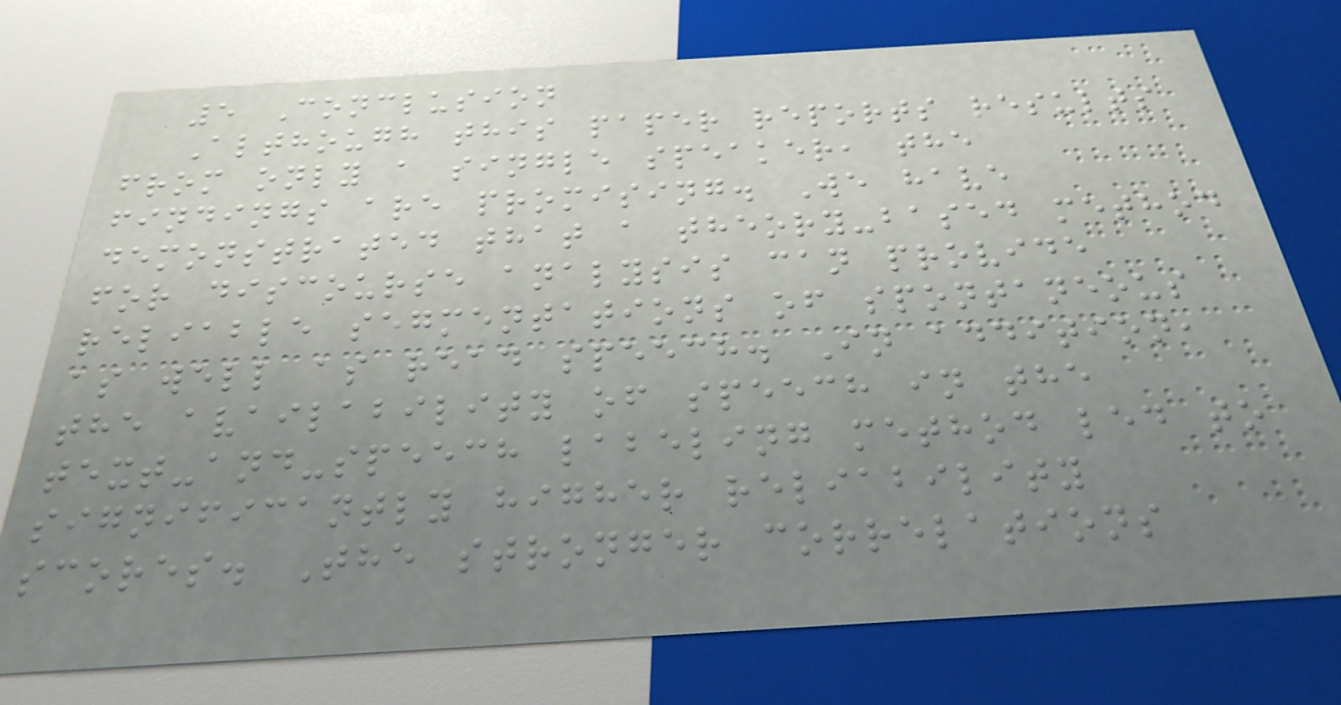5 Conclusion
Although this paper reports results
from only a single speaker, the
findings are promising. We have
demonstrated that a theory-based method
for discourse analysis can provide
reliable segmentations of spontaneous
as well as read speech. In addition,
the availability of speech in the
text-and-speech labeling method led to
significantly higher reliability
scores. The stronger correlations
